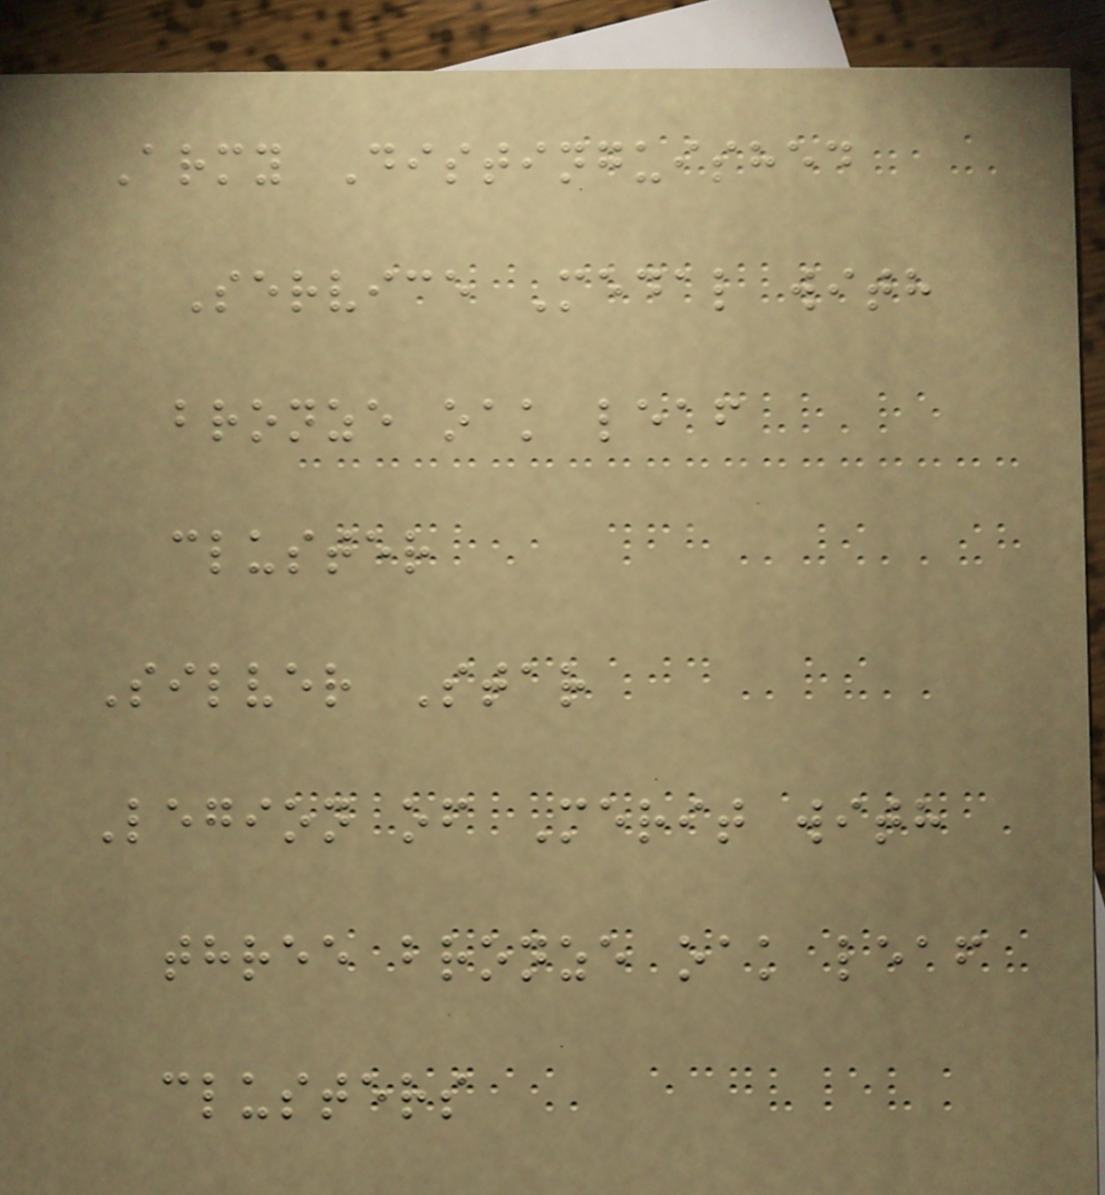Army Distinguished
Service Medal with
bronze oak leaf
cluster
Silver Star
Legion of Merit with
three bronze oak leaf
clusters
